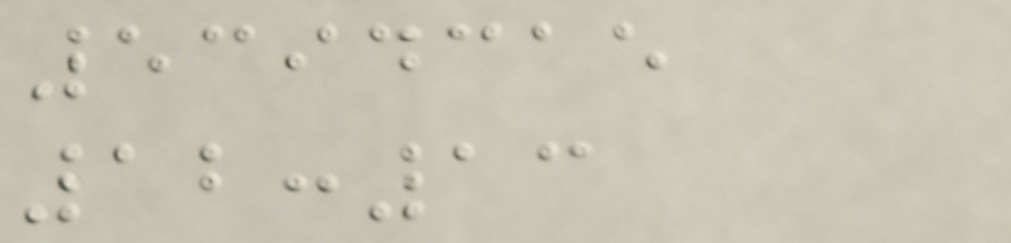5394315
12:13
